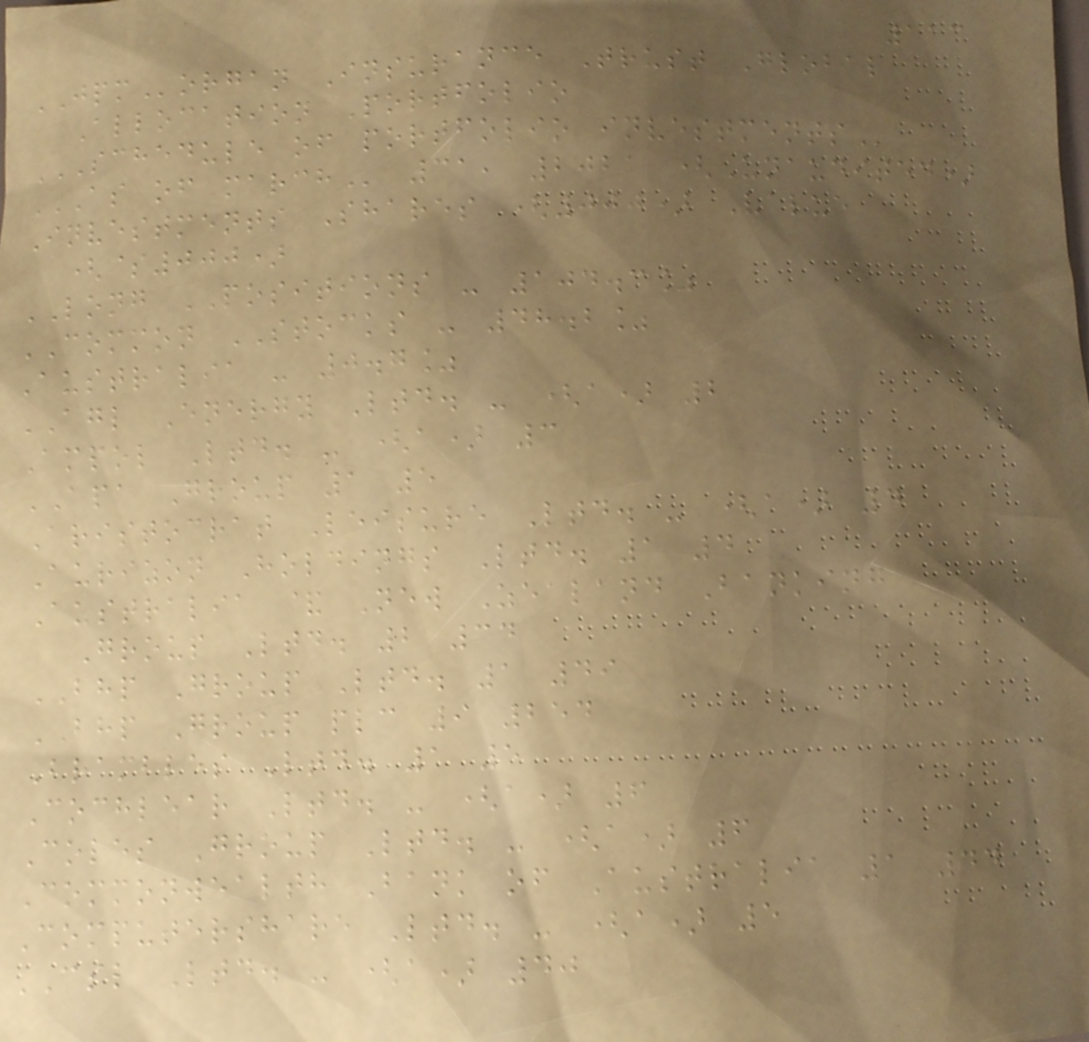113
JPMorgan Insurance Trust Global
Allocation Portfolio
SCHEDULE OF PORTFOLIO INVESTMENTS
AS OF MARCH 31, 2021 (Unaudited)
Investments Shares (000) Value
($000)
LONG POSITIONS - 104.3%
COMMON STOCKS - 48.2%
Australia - 0.7%
AGL Energy Ltd. - (a) 2
Ampol Ltd. - (a) 3
APA Group 1 5
Aristocrat Leisure Ltd. - (a) 4
Aurizon Holdings Ltd. 1 4
Australia & New Zealand Banking
Group Ltd. 2 34
BHP Group Ltd. 1 49
BHP Group plc 9 254
Brambles Ltd. 1 5
Cochlear Ltd. - (a) 6
Coles Group Ltd. - (a) 6
Commonwealth Bank of Australia 1 44
Computershare Ltd. - (a) 5
CSL Ltd. - (a) 40
